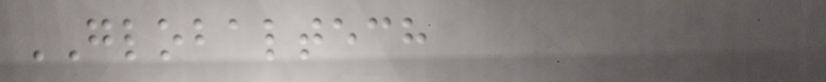GLOBALTECH
